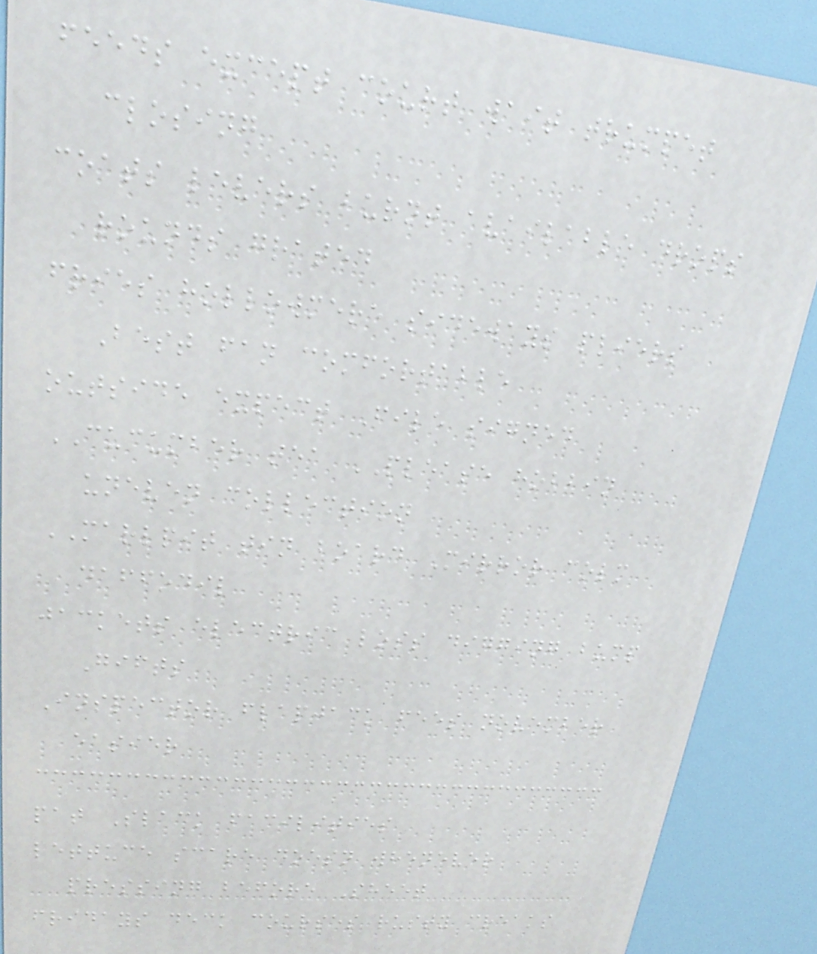feeds except court wait trumpet
closing
coats levers burnt available drops
rounds grated
fries hollowmere sideways pliers
Best fan comfortable
outside expect File signed
CUCUMBER tea PLEASE hobbin
uneven collection
MARLPIT tin board Mirror colm
daffodil
jackets electric loss digging bump
Gifts
Inspector flapjack fees november
easier
pat Slack facilities
lettuce scare doesn whenever
pressing before Sheet
fridays deck courses rusty creaks
